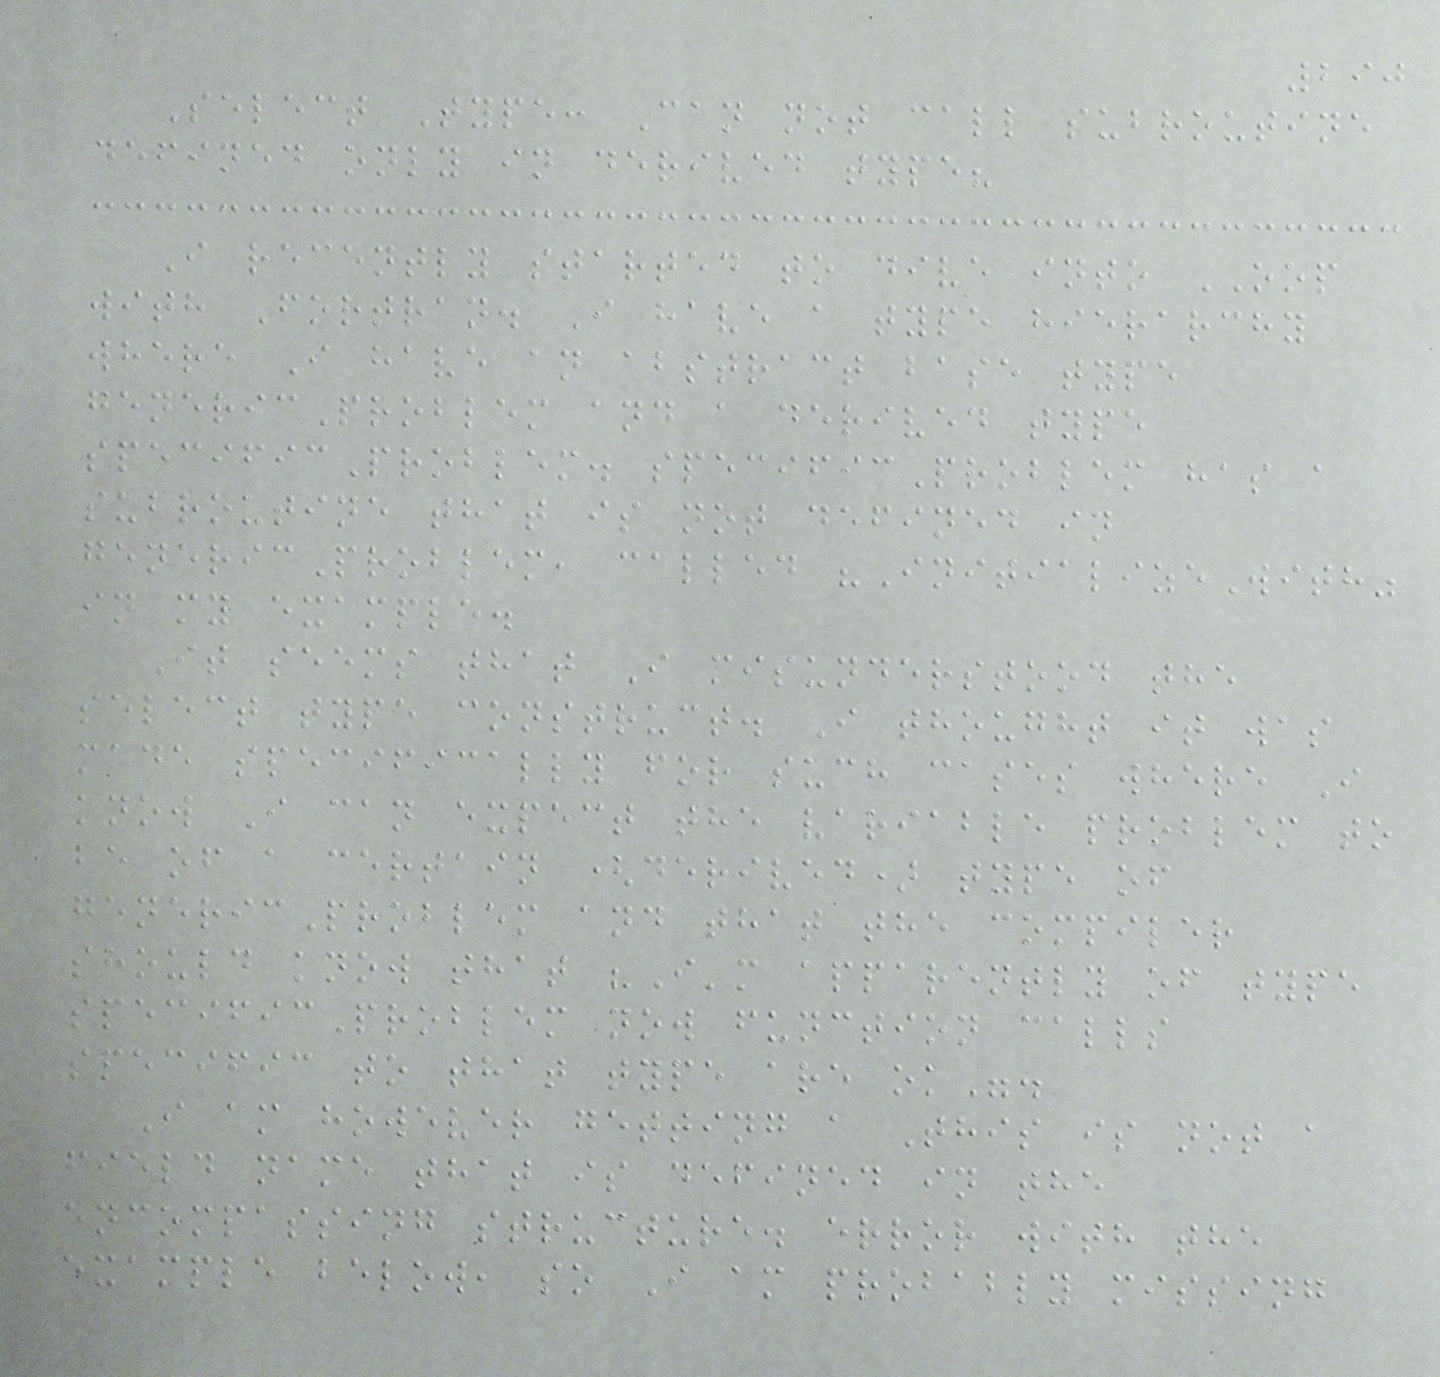290
Select Type: Can not call subroutine
defined only in derived type?
I recently started to dive into OOP
with Fortran. I have a type hierarchy
where I have an abstract base type
genericProblem and a derived type
specificProblem. specificProblem has a
subroutine that is not defined in
genericProblem, called "InitializeWith"
in my example.
It seems that I misunderstood the
select type construct. I thought it was
made specifically for such cases where I
know I can expect the variable problem to
be of a certain (derived) type of
genericProblem and that the compiler
should know that "I'm apparently of type
specificProblem now function calls
specific to that type are ok".
I am however getting a This is not a
field name that is defined in the
encompassing structure. error with the
example below, so I am probably missing
